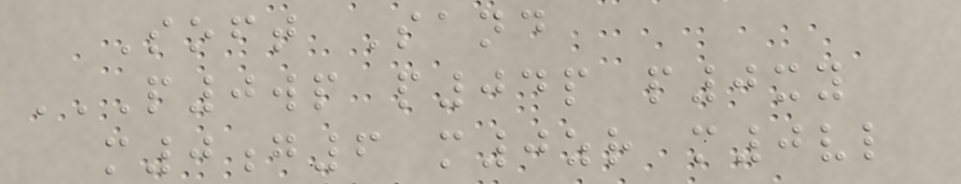Soft Sand
P0WP P04P P0XY
M0G6 M0ZR M0VL
